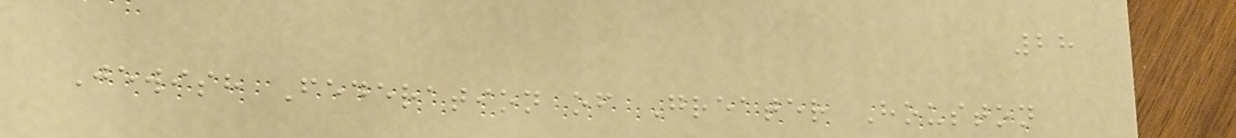28
Jewish Federation of Greater Houston
